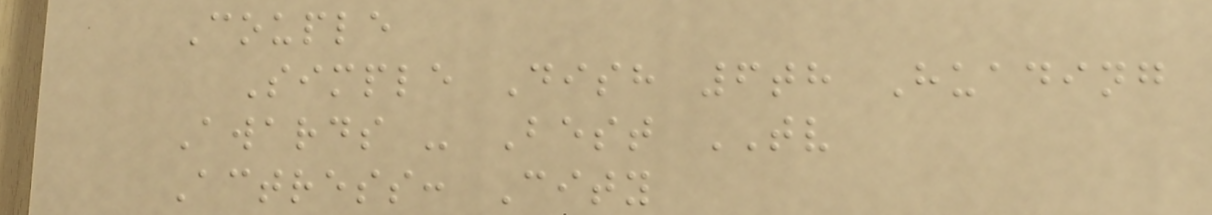Couple
Simple Dish 6th Huading
Awards - Best TV
Actress: City
